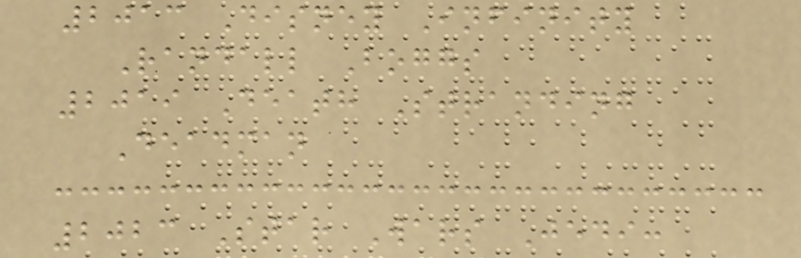2013 Disney Infinity
Randall Boggs
2019 Death Stranding
Deadman
2023 Star Wars Jedi:
